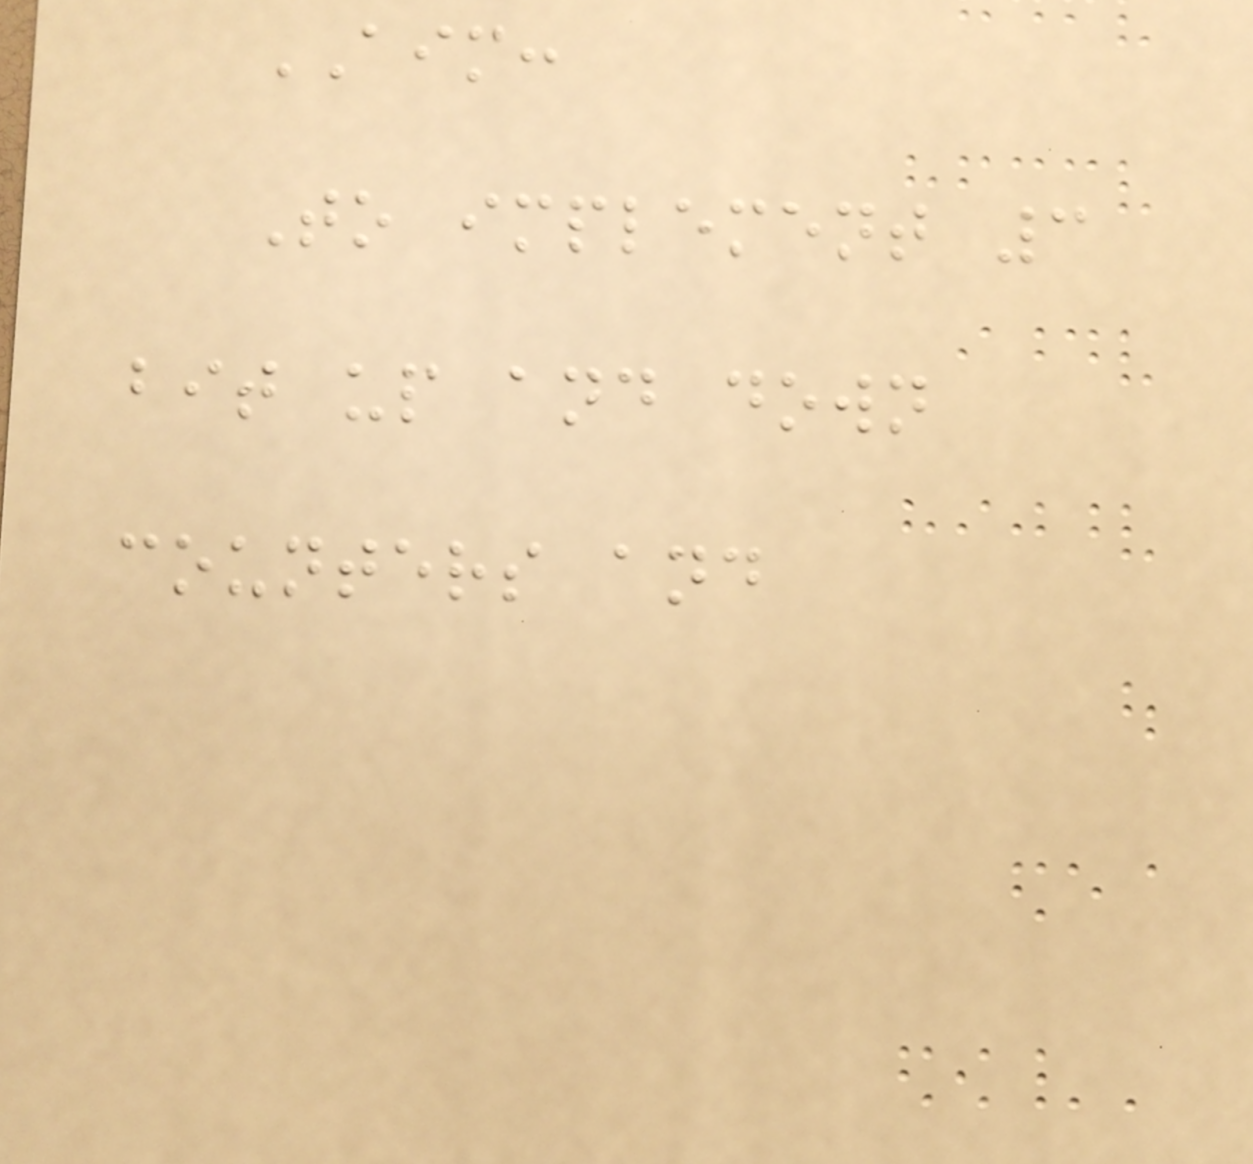AIM:
To implement 3
bit up and down
counters and
